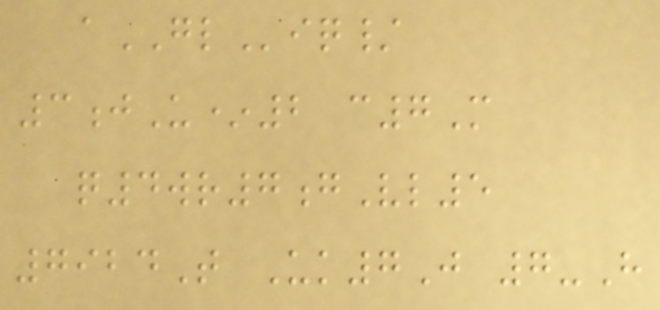aGLiq/
3jU*2 c7M
q4wr7gVl5
7924T Uk7J 7-H
